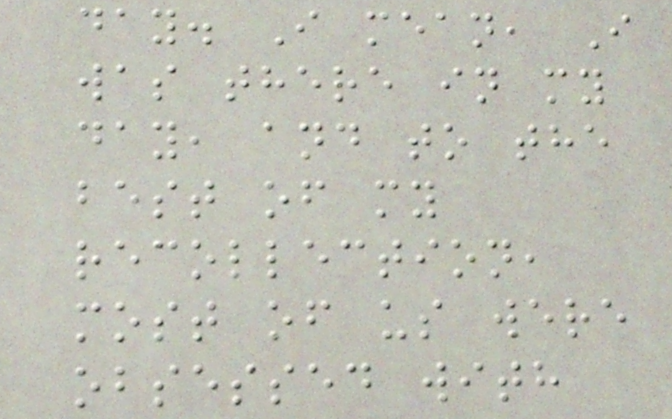day. I mean, I
was there in my
day, and to the
best of my
recollection,
most of us were
obsessed with
